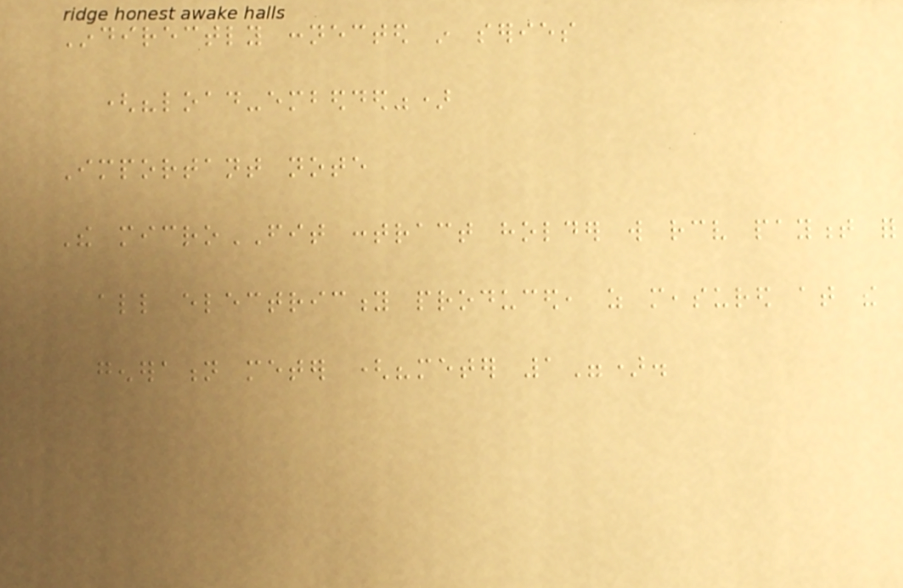Indirectly connected in series
("load-embedded")
Important note
The microFIT contract holder will receive payment for
all electricity produced, as measured at the
generation meter ("meter 1").
